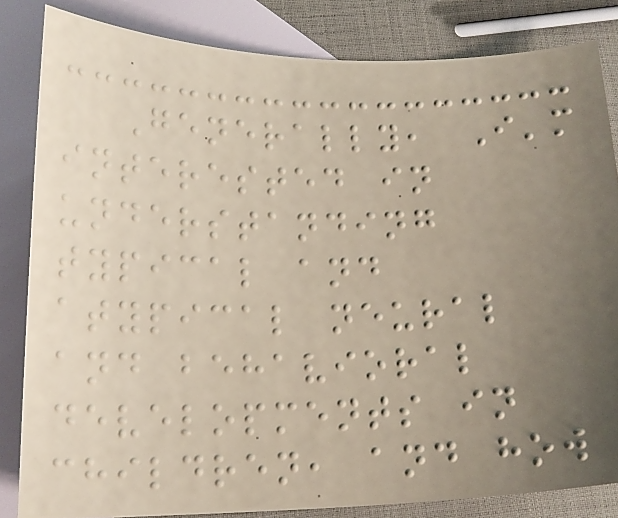Generally, I'm
interested in
understanding
typical and
atypical neural
and behavioral
developments in
children, and how
